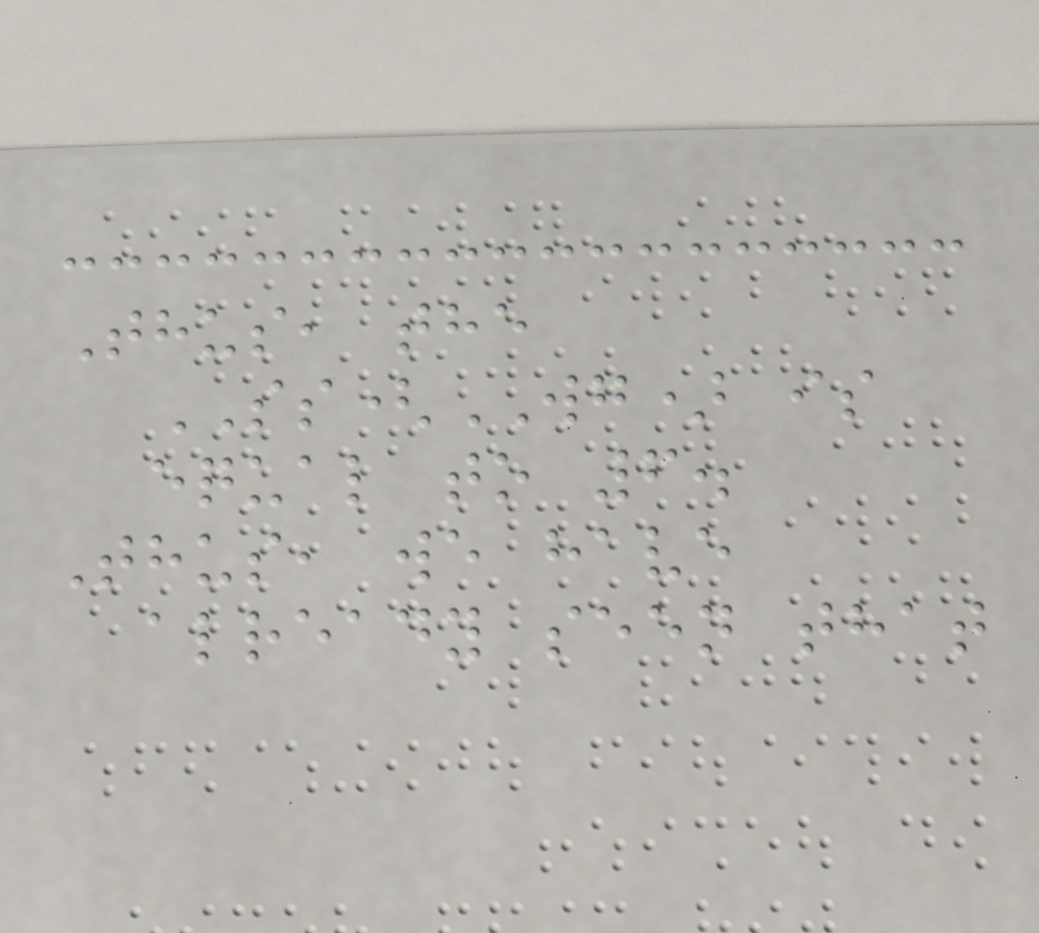Thus, the
SS(WG) is
equal to 6.
Thus, we have
already seen that
